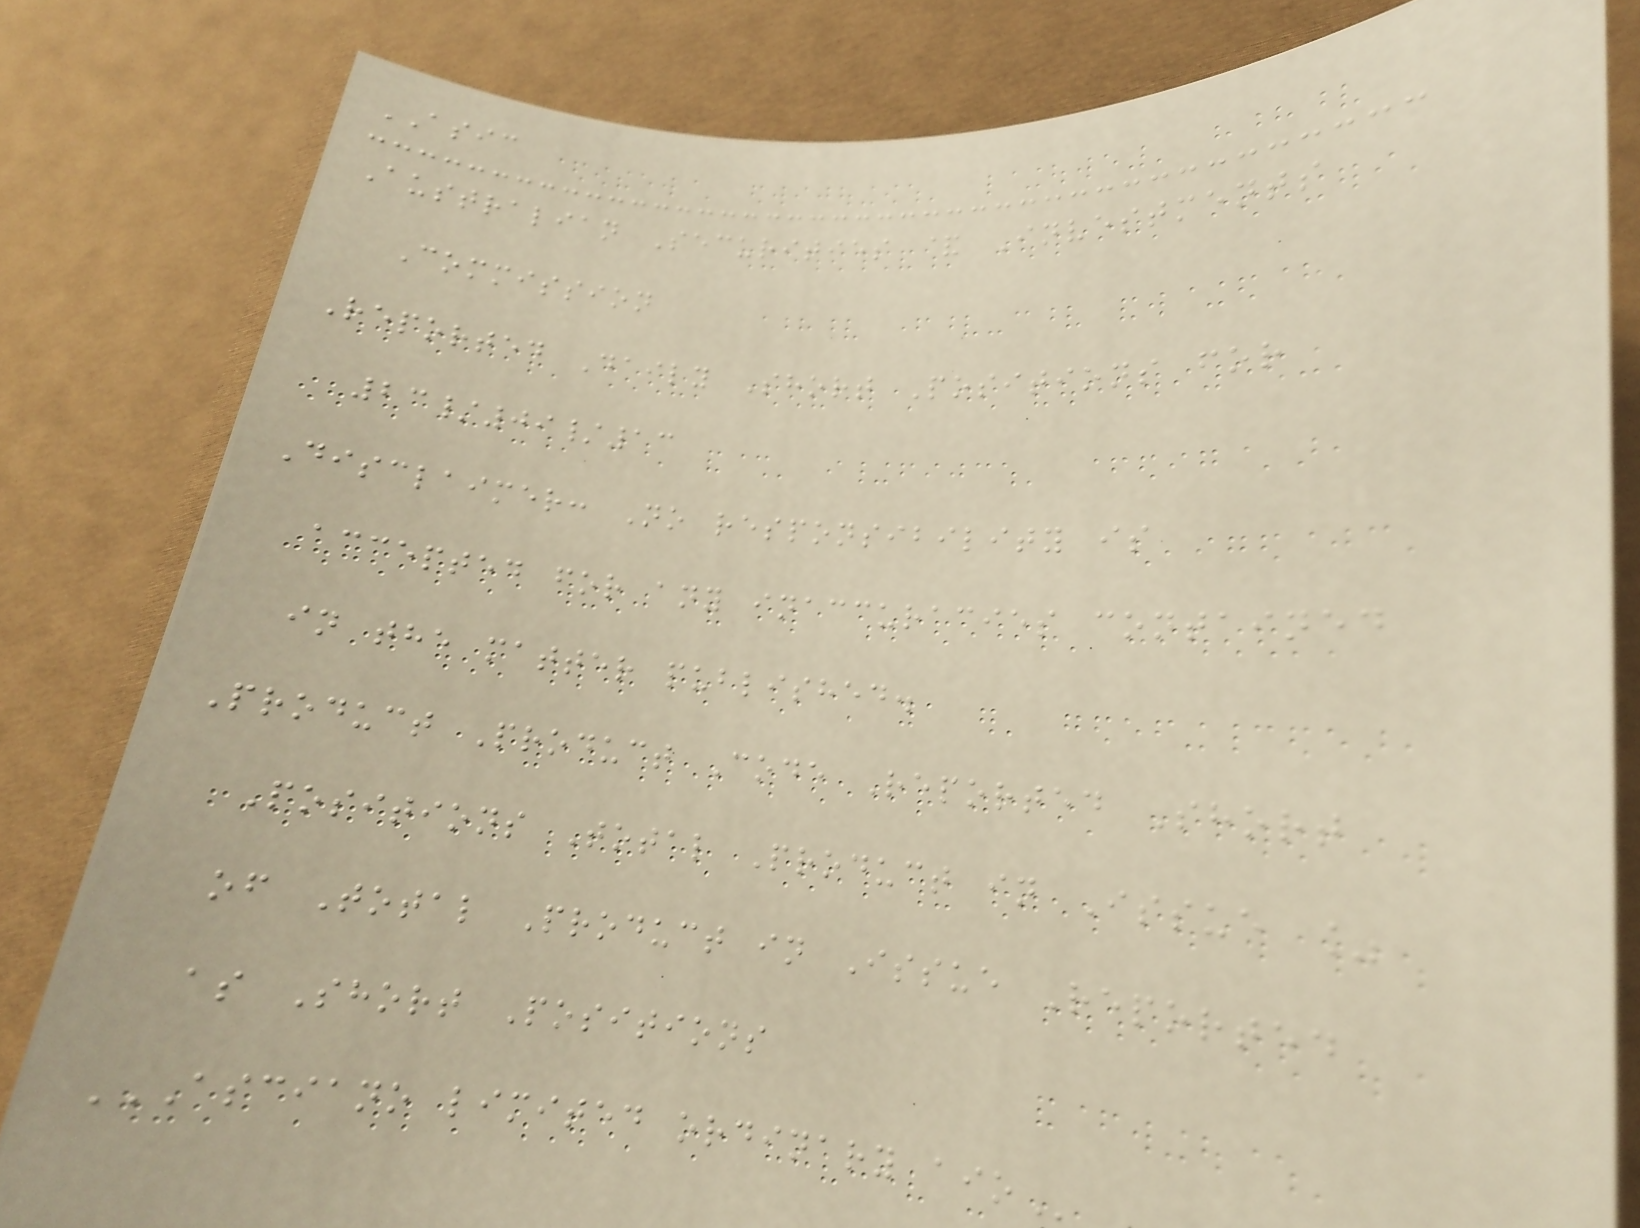ASIC
Australian Securities & Investments
Commission
Reported Daily Short Positions for
23/09/13
Disclaimer: No responsibility is
accepted for any inaccuracies contained
in the matter published.
Product Product Code Reported Short
Positions Total Product in Issue %
of Total Product in Issue Reported
as Short Positions
ASCIANO LIMITED ORDINARY AIO
